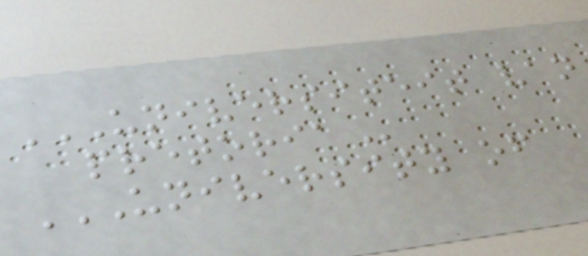UNIVERSITEIT VAN
PRETORIA
UNIVERSITY OF
